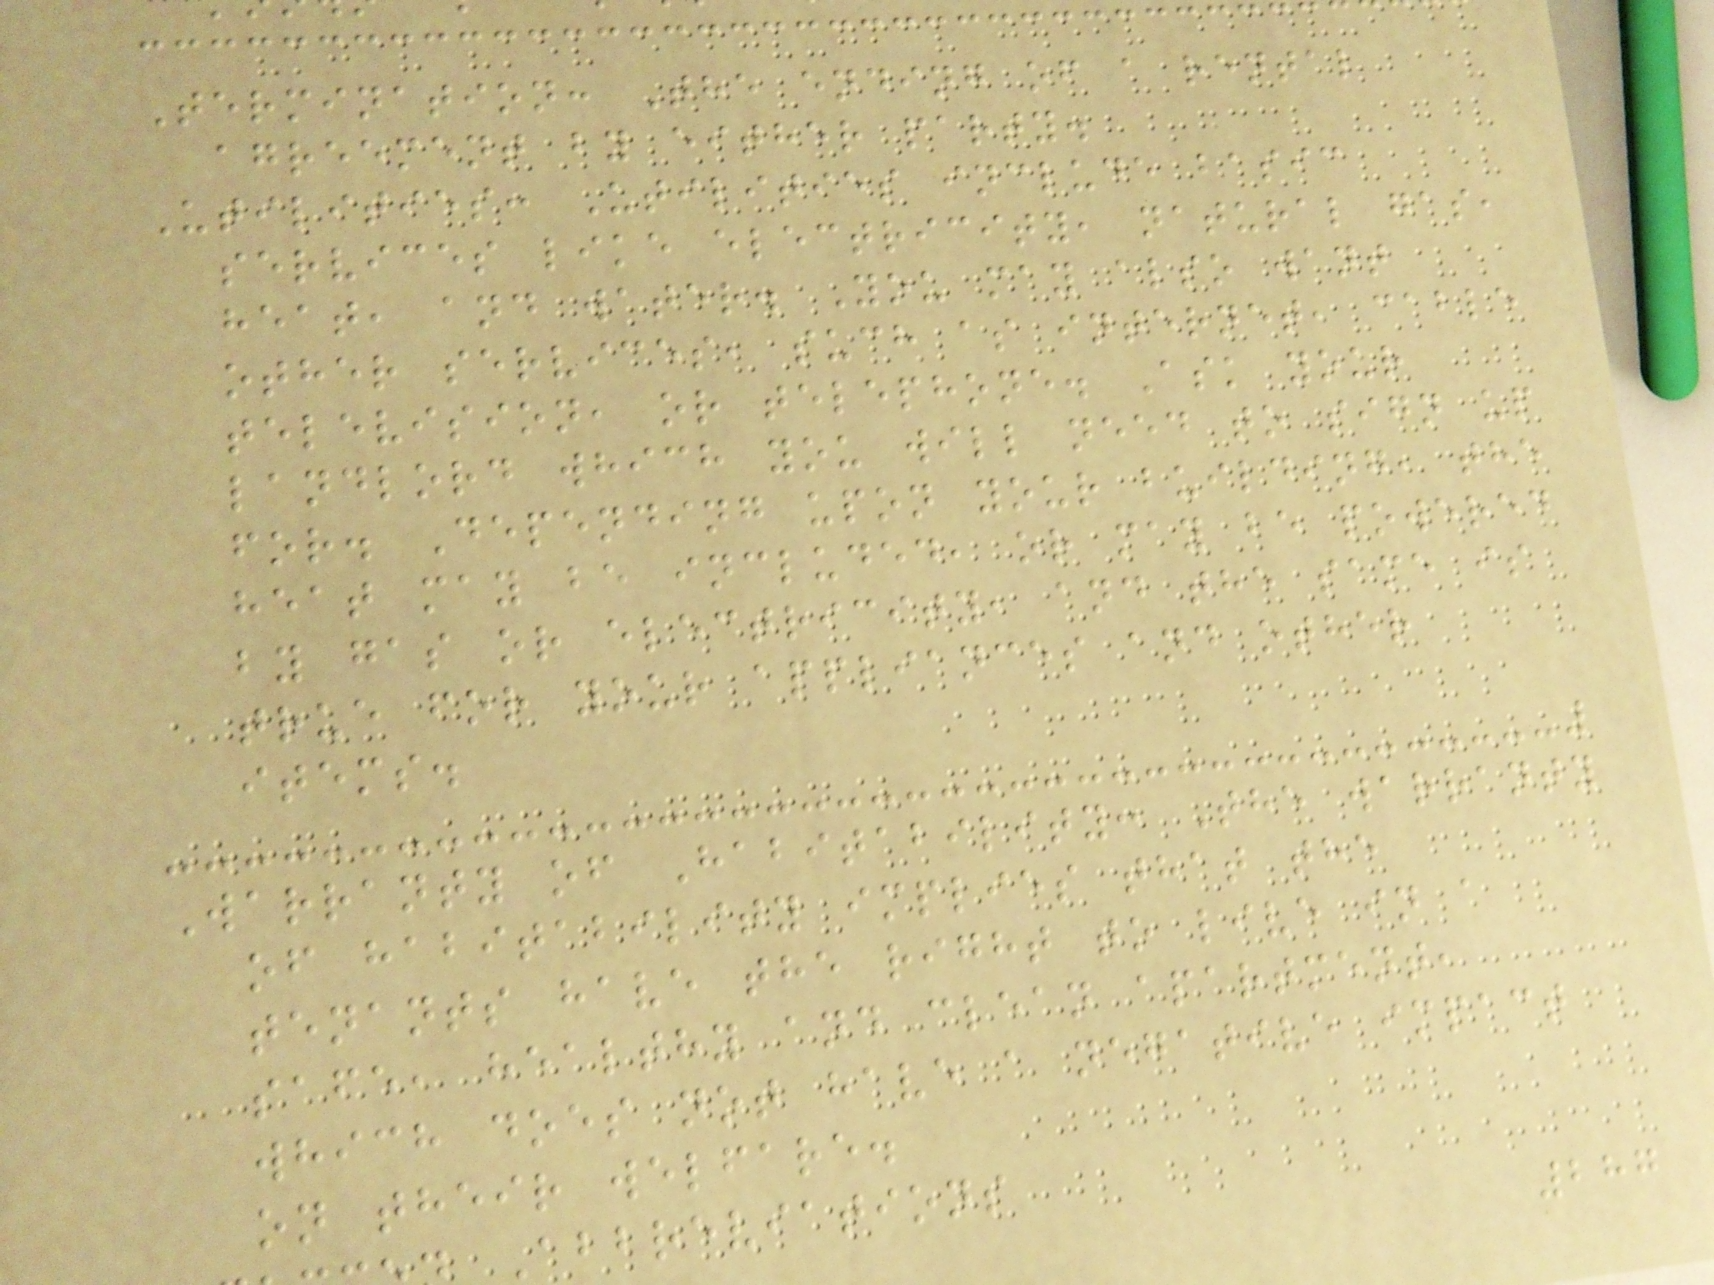Termination: The ending of a rental
agreement by either party.
Utilities: Utilities include basic
services like electricity, natural gas,
heat, and water. You may also want
other services, such as internet, cable
television, or telephone. Ask your
landlord which you will need to sign up
for. Depending upon your building, the
heat may be included, or may be powered
by gas or electricity, and the same is
true for your appliances and other
items.
Warranty of Habitability: The warranty
of habitability implies that the
tenants have the right to live in a
safe, healthy and clean apartment,
which does not have a negative impact
on their welfare.
Abbreviations
287
